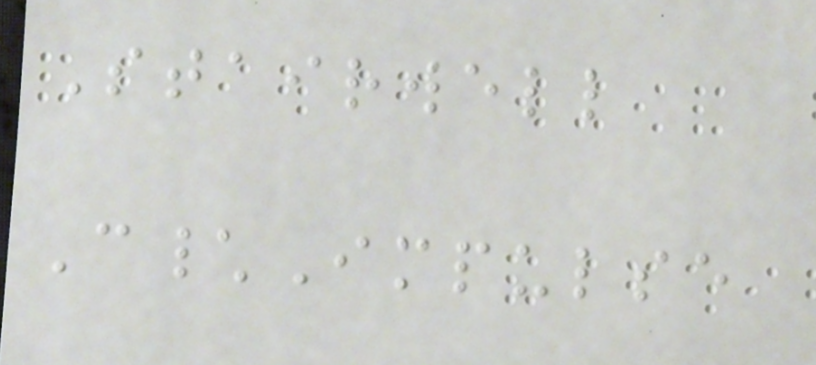Stairwell
C\Impulse
